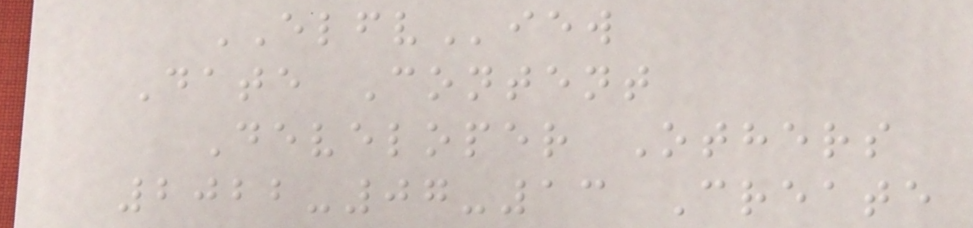ELFView
Date Content
Developer Others
2022-07-13 Create
